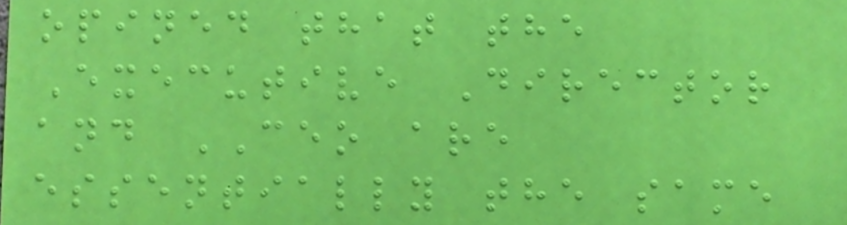opined that the
Executive Director
and CEO are
essentially the same
